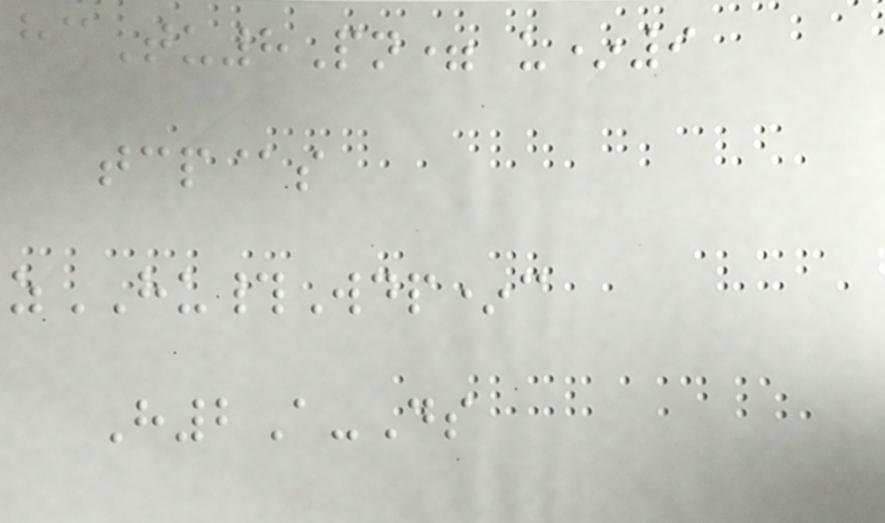hcTu8Pn= u*9
tcp@s
zHU#Wdp*c
H2A-Ds
